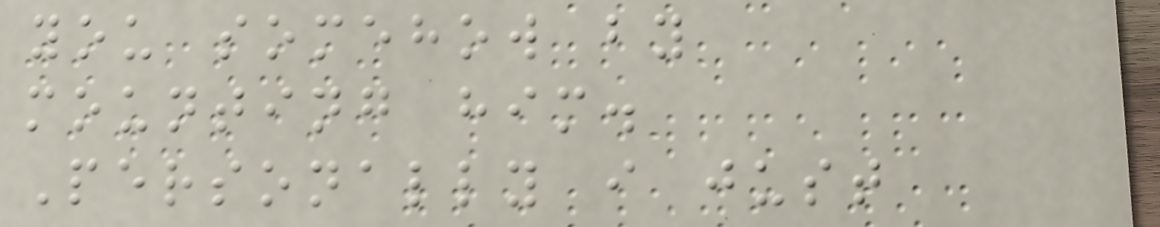you somehow by
mounting him.
Personally i just
